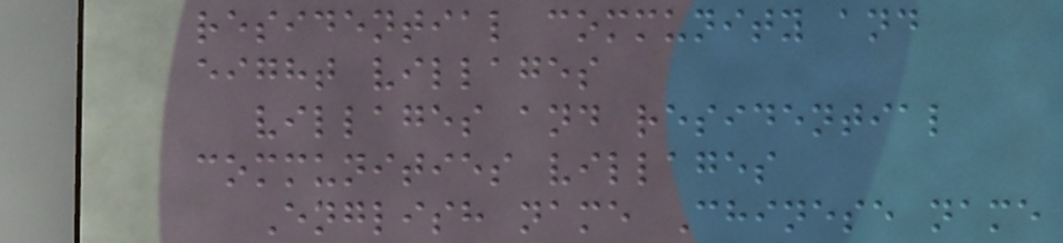residential community and
eight villages
villages and residential
communities villages
English name Chinese name
